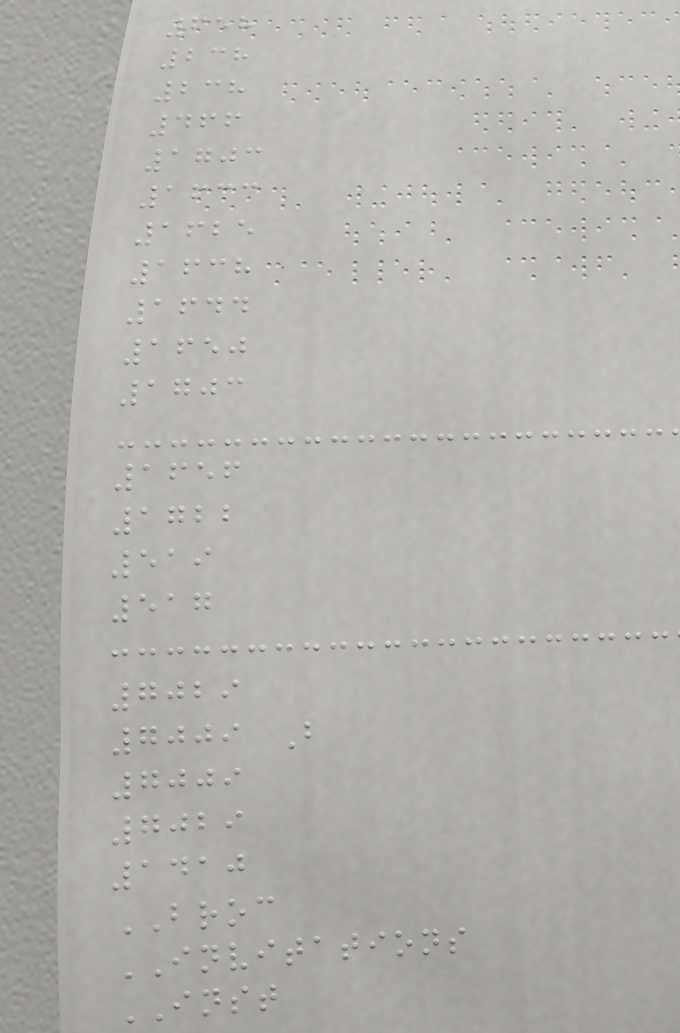658
238
238
466
1703
1633
1625
1638
1644
1650
1703
1656
1722
519
517
7029
7009 B
7009
7029
1410
BROC
INVITATIONS
INST
